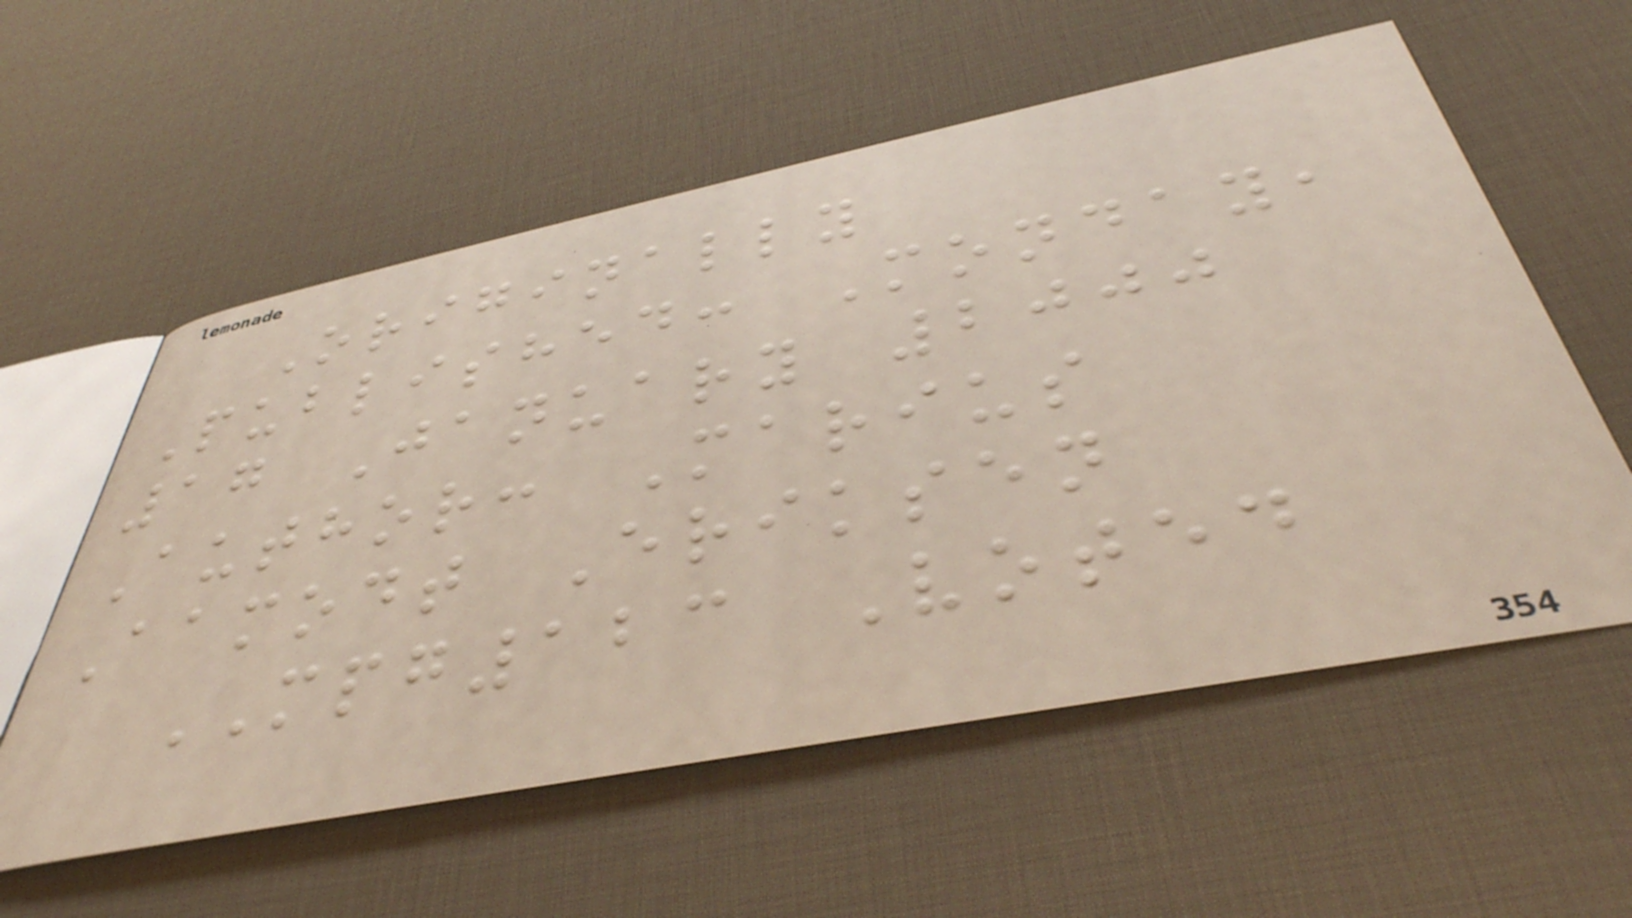Originally
Published: Monday,
17 January 2000
Author: Marius
Aamodt Eriksen
MPG123 Voted
